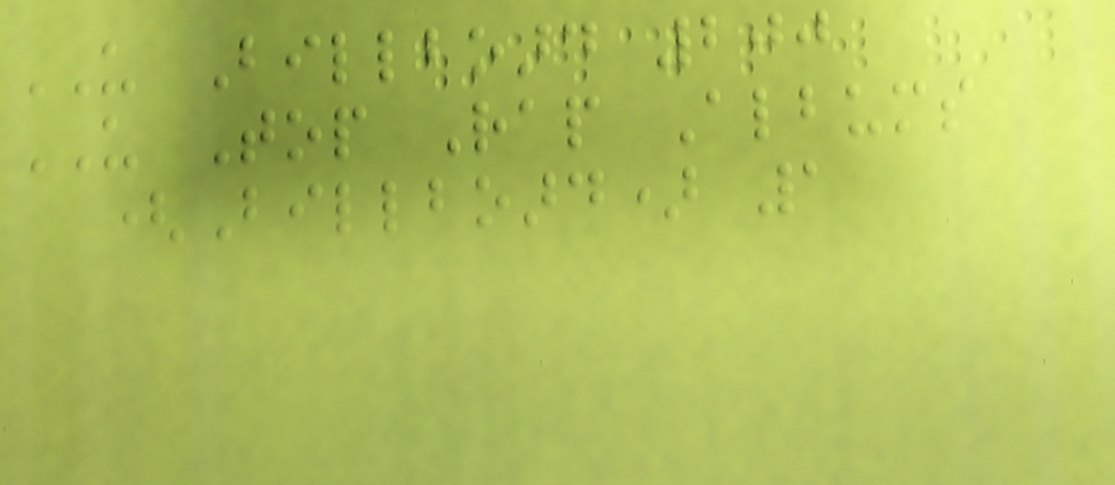US Billboard 200
US Top Rap Albums
(Billboard) 1
